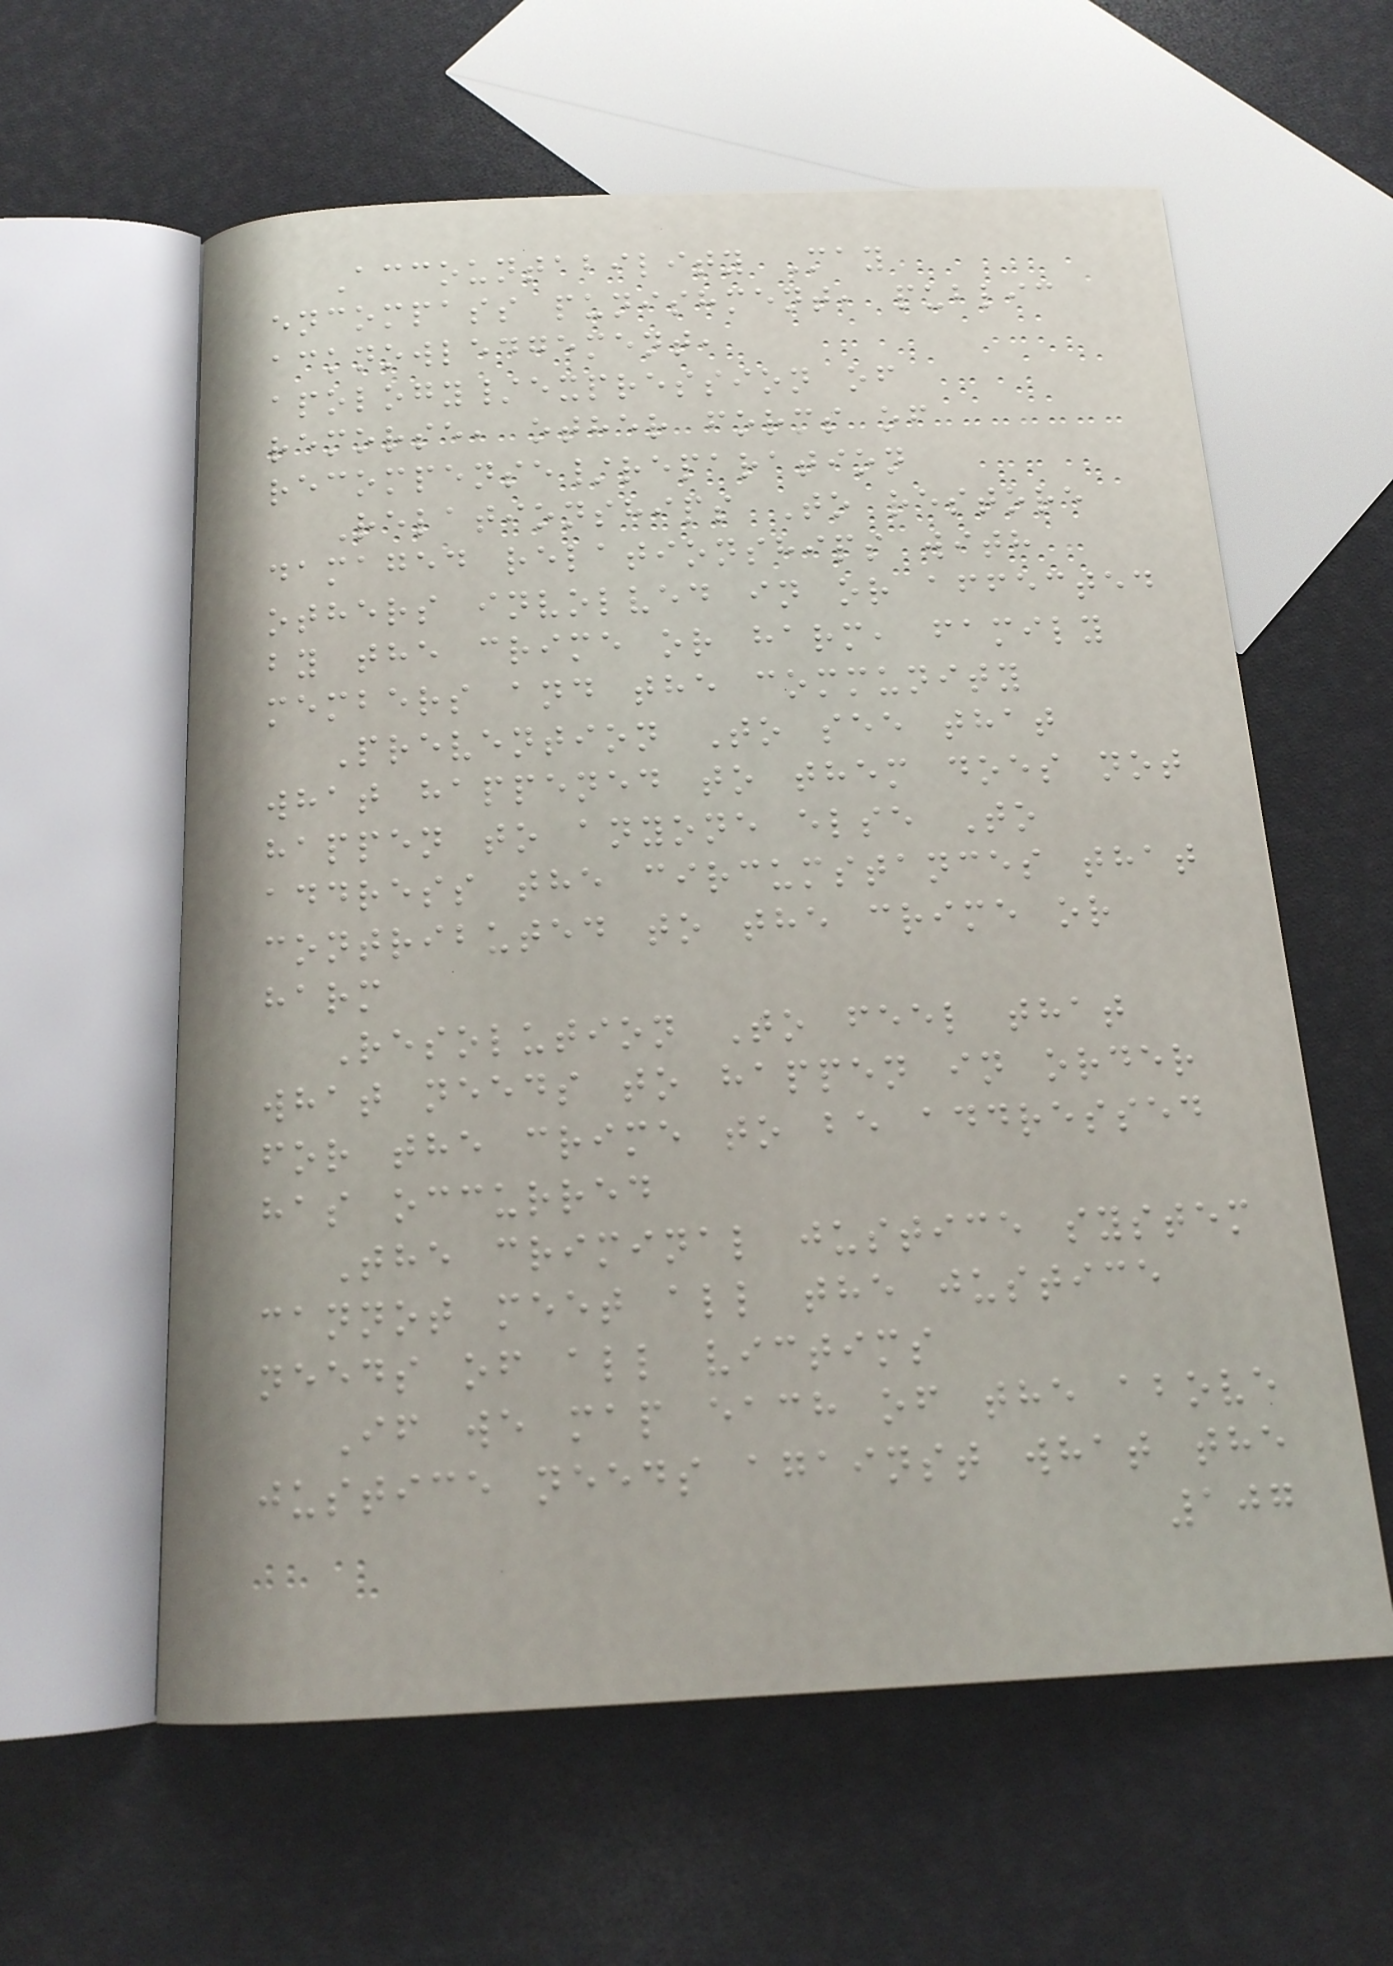Accountability May
encompass punishment, public
acknowledgement,
apology/expression of
remorse, other forms of
recompense/reparation
Relationships To restore
damaged relationships with
others involved in or affected
by the crime or harm, family
members and the community
Prevention To see that
what happened to them does not
happen to anyone else To
address the circumstances that
contributed to the crime or
harm
Resolution To feel that
what needs to happen in order
for the crime to be addressed
has occurred
The criminal justice system
cannot meet all the justice
needs of all victims
If we map each of the above
justice needs against what the
107
